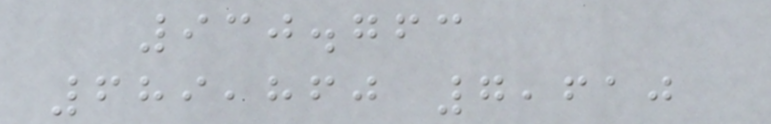930.763
689,860 7,610
